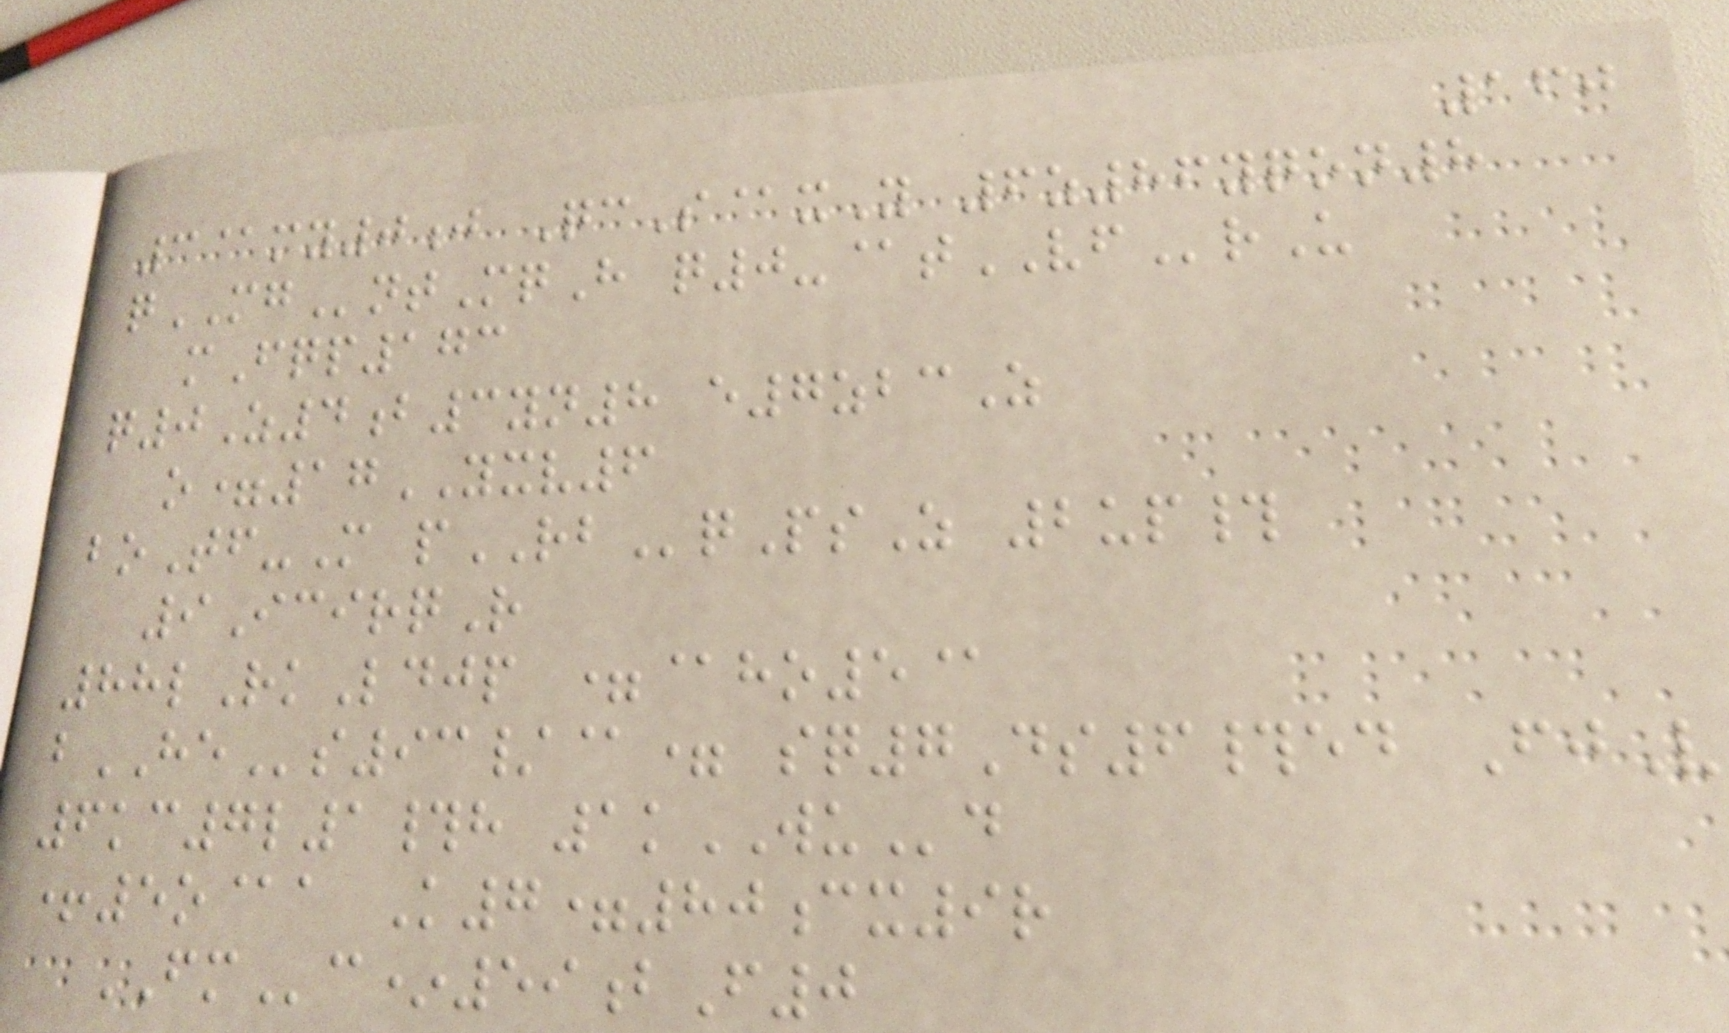160
3@my0j QcS@xY 6z86yqon8
qMGntMqH q0-@tVFrU
mFqp173
q0Z4b3yn8 e7zbcZ
o=17YXV6
boTf-M pRBqPsZ 2up#
9IcirqR
88lRkLdjp =@ho5@
bHEs93/@= sq7Ds6#ed FjV
6kc7l1#h 1kWUd
+5o@a K7=80cx9r
FMc*59bF0
